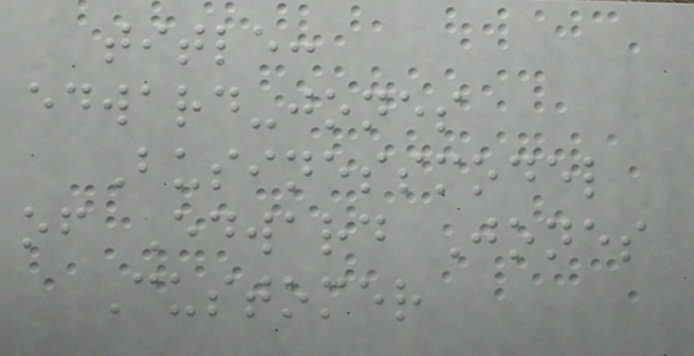title:
edward-jones
Businessmodel
of Edward Jones
Customer
